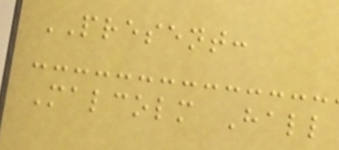PRESENT:
Malcolm Hall
